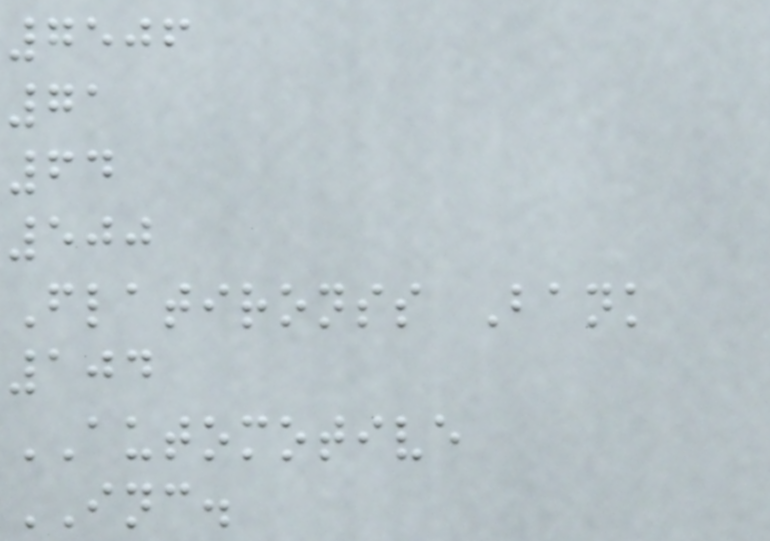7506
71
64
500
Flatironss Bank
104
AUTOMOTIVE
INC.
